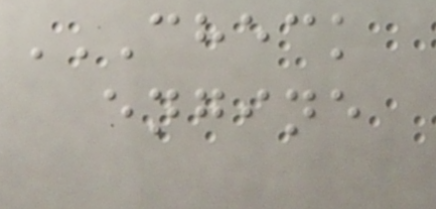CHECK
ENGINE
